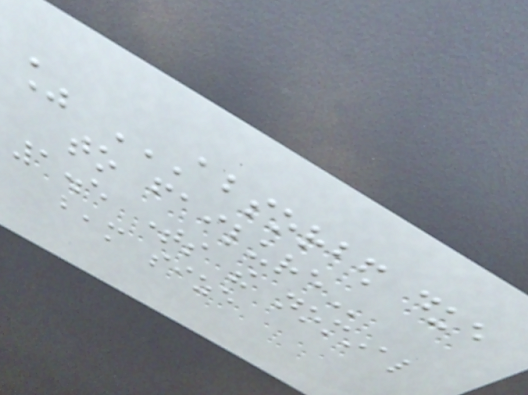% ABSORBED DUE
TO FAILURE
1.5 times the nominal
beam size
